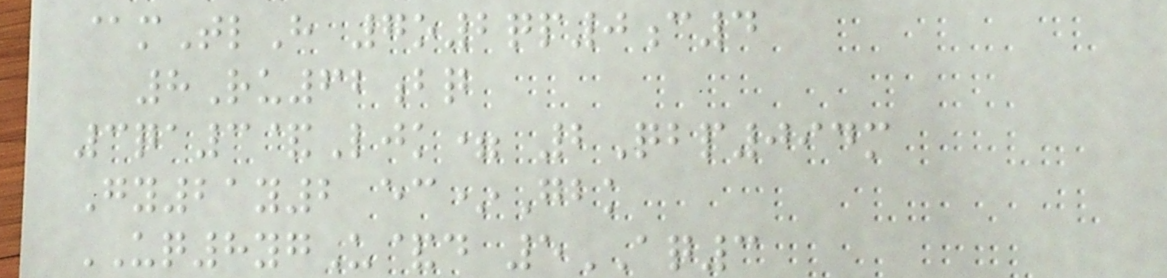@mTlH 7o2qp0c4
8Ru62bq
3qa3&Ljk= 2Qbp094m
Gy21y2 ec*Gbk
UQ8ygU&d 5AQ3
